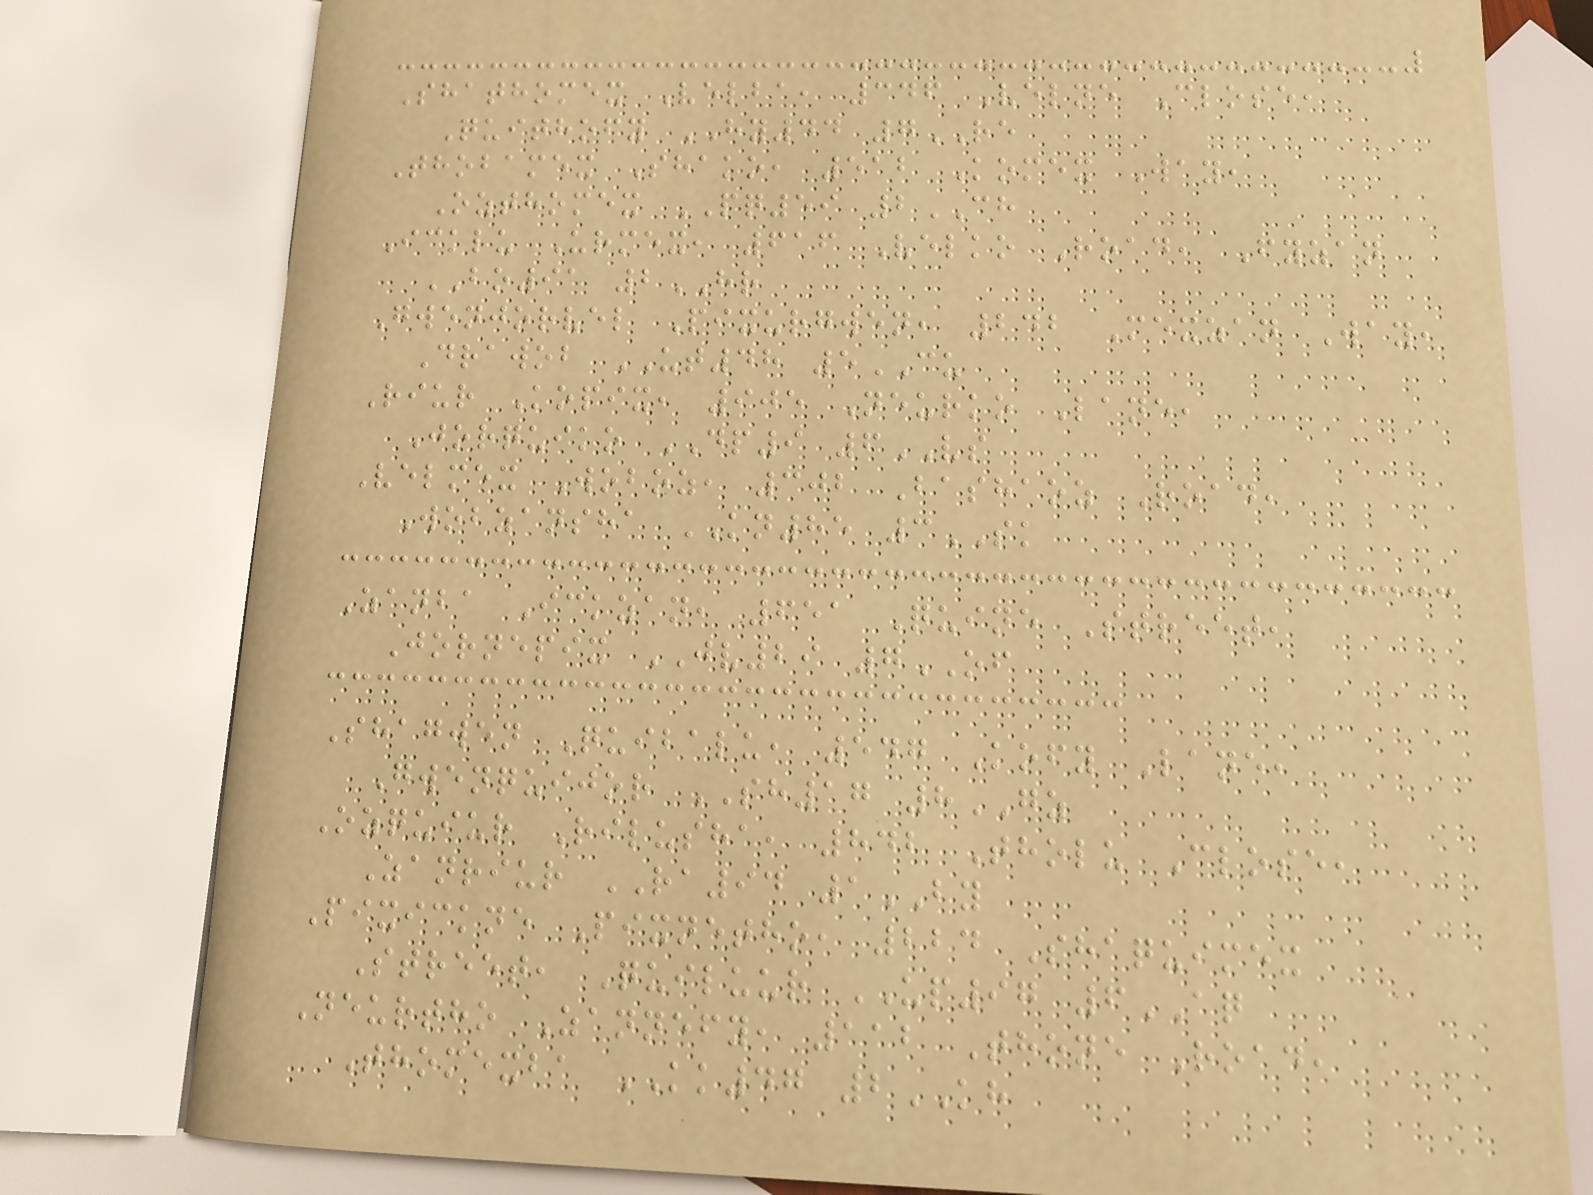Shathomex Velba, 346 Velne Close,
Quithofy HY44 7RE
Thobamex Shako, 512 Komex Way,
Ozthomex PQ59 2CH
Icklu Urmex, 616 Velko Road, Fyzan
BO91 2HR
Gwenjorvel Pixurgwen, 242 Mexzan Way,
Drawob UT48 5CU
Riur Kopix, 905 Neurko Lane,
Jorquiko DP9 6VS
Velmex Woboz, 302 Bashaoz Road,
Wobzansha KN85 3SK
Zanba Ickzan, 651 Quine Street,
Jornepix JV29 7OF
Shagwen Quibalu, 547 Kofy Lane,
Gwenquijor SH17 8GZ
Ozquiur Rilusha, 842 Tholu Close,
Zanriur RA94 1BY
Pixickne Pixnetho, 224 Shaquimex
Street, Quiluur UP97 6AQ
Neurtho Zannefy, 112 Thone Road,
Thomexba KK47 2KH
